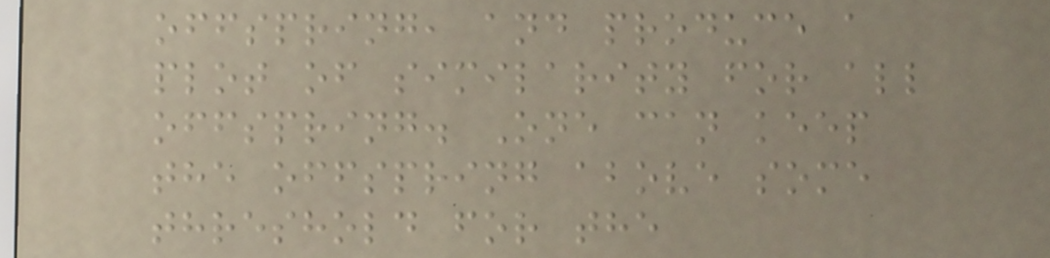offspring, and produce a
plot of similarity for all
offspring. One can keep
the offspring above some
threshold for the
